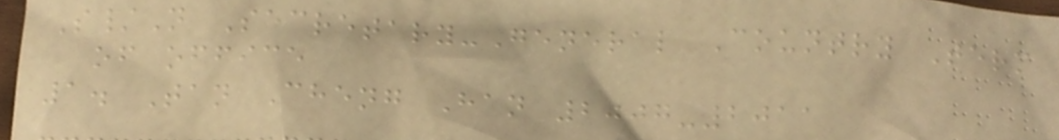S/N Secretary-General Country Term
of office
1. Tan Cheng Han 2007-2011
